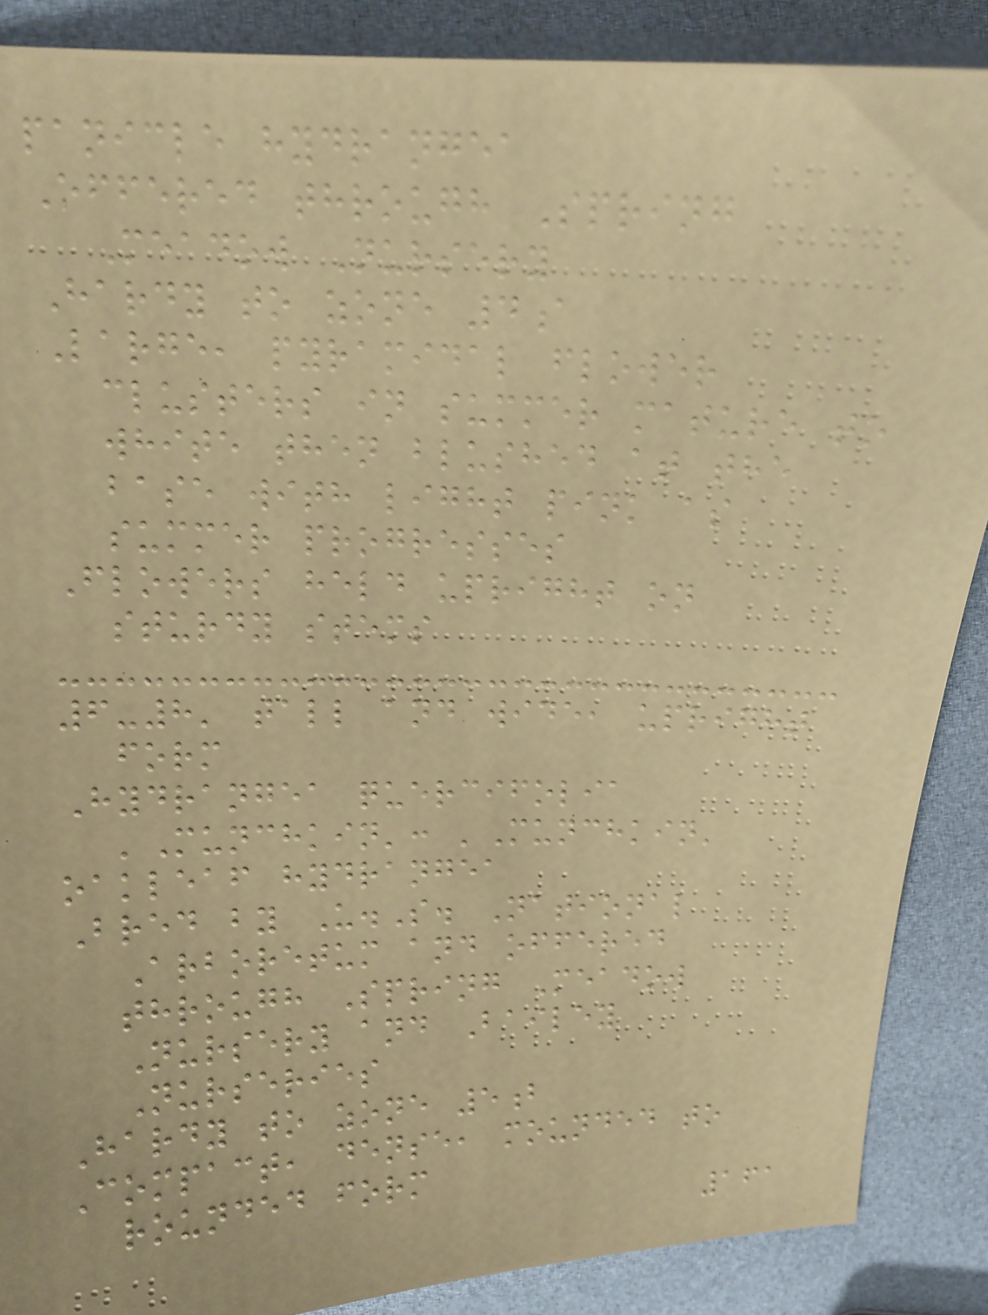panicle hydrangea
Offered through Spring
Meadow Nursery
Hardy to zone 4a
Large, pyramidal flower
clusters in summer mature to
white then blushed at the
base with light pink as
summer progresses
Flowers held upright on
sturdy stems
6-8' tall and wide, upright
form
Hydrangea quercifolia
'Munchkin': 'Munchkin'
oakleaf hydrangea
Bred by U.S. National
Arboretum and offered
through Spring Meadow
Nursery and Bailey
Nurseries
Hardy to zone 5b
Compact, dense, mounded to
rounded form
161
